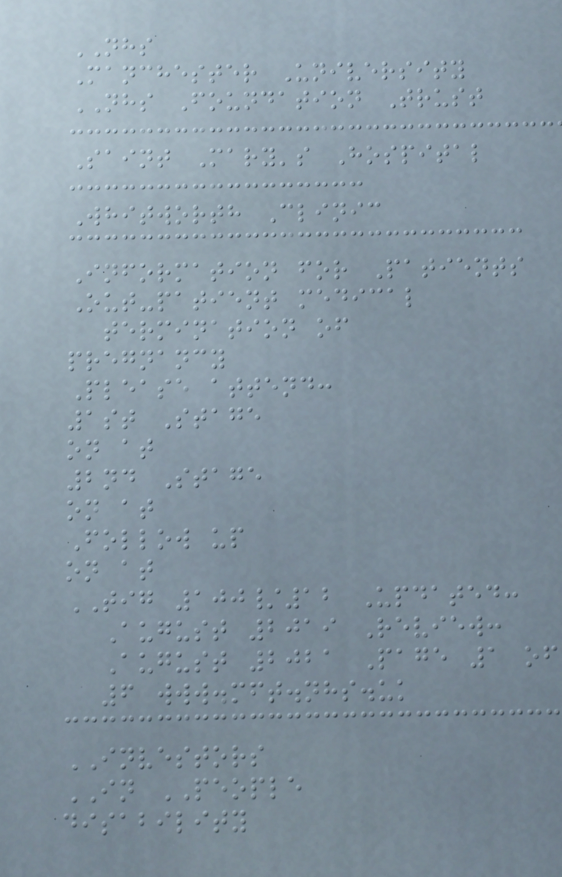NHS
Manchester University
NHS Foundation Trust
Saint Mary's Hospital
Whitworth Clinic
Information for Patients
Out-patient medical
termination of
pregnancy
Please attend:
1st Stage
on at
2nd Stage
on at
Follow up
on at
TIG 100/12 Updated:
August 2019 Review:
August 2021 Page 1 of
6 www.mft.nhs.uk
INVESTORS
IN PEOPLE
disability
